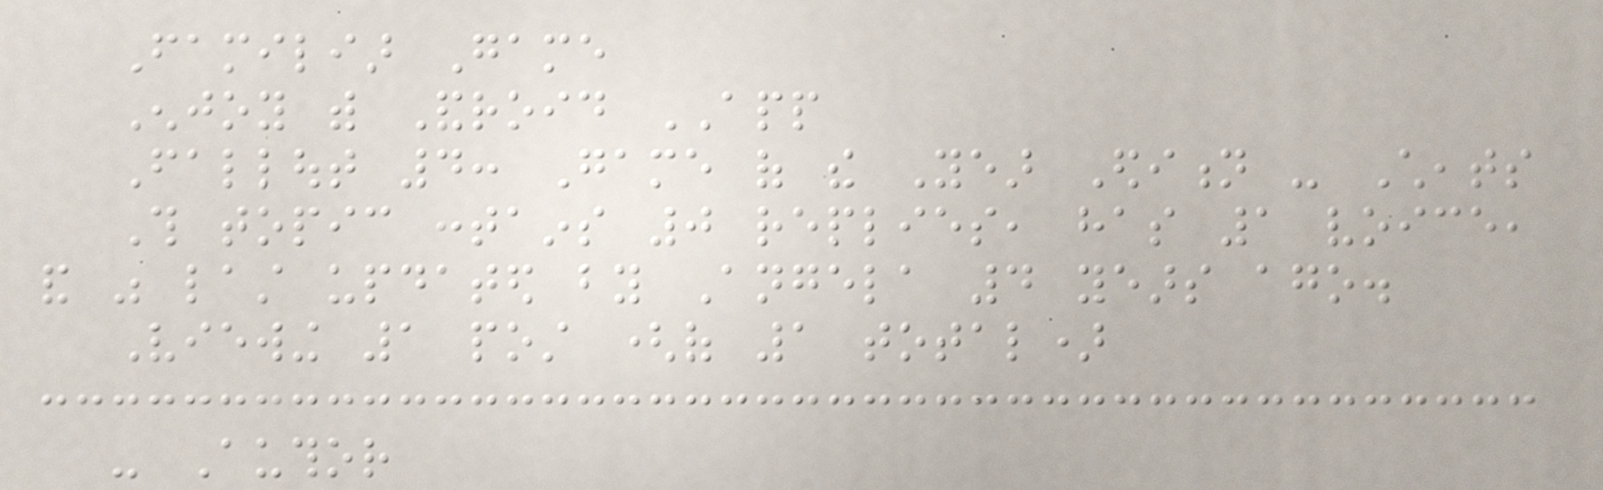Familiar Game
Enjoy with Android APP
Fallout 4: Game of the Year Edition - Cheats
This topic contains 0 replies, has 1 voice,
and was last updated by Angela 4 years ago.
Viewing 1 post (of 1 total)
- Author
